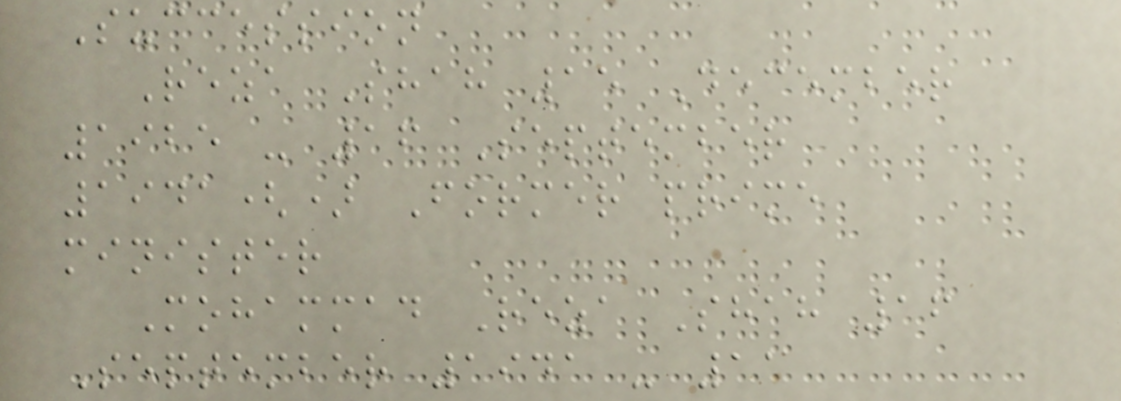Succession
Reza Shah 15 December
1925 - 16 September
1941() Former prime
minister
Mohammad Reza Shah 16
September 1941 - 11
